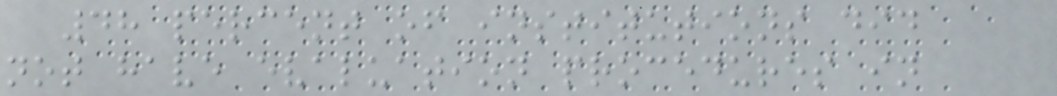48 percent of institutions did
not have evaluation procedures in
